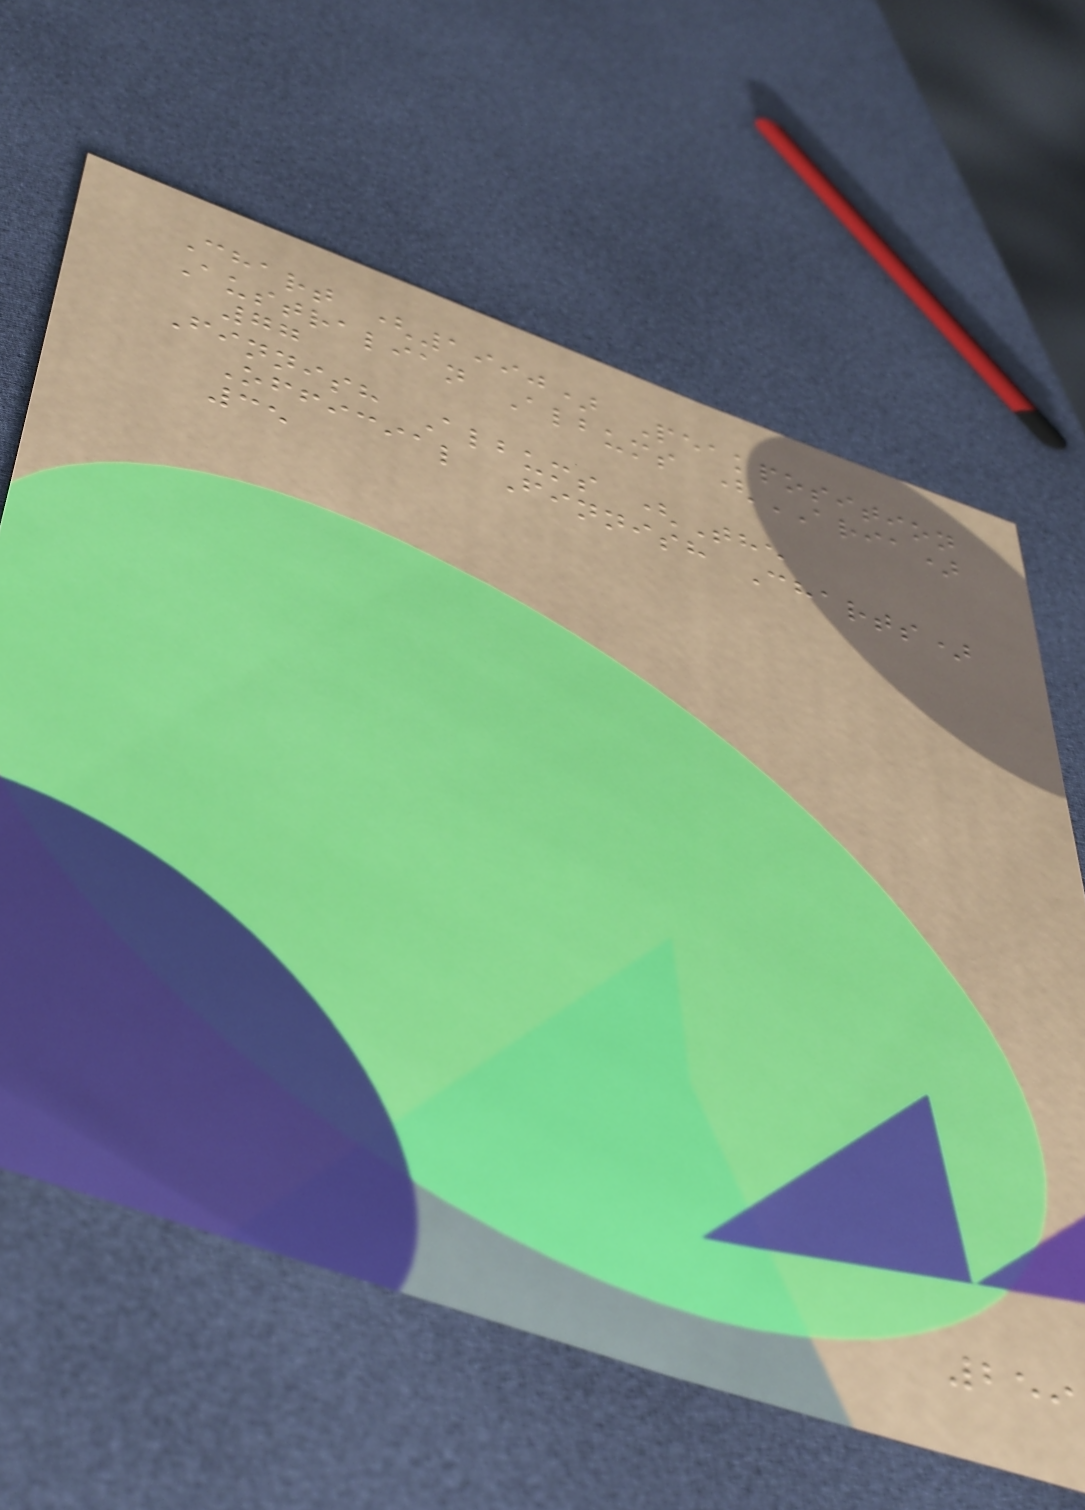Chart (1990) Peakposition
Australian Albums (ARIA)
77
Finnish Albums (The
Official Finnish Charts)
35
259
